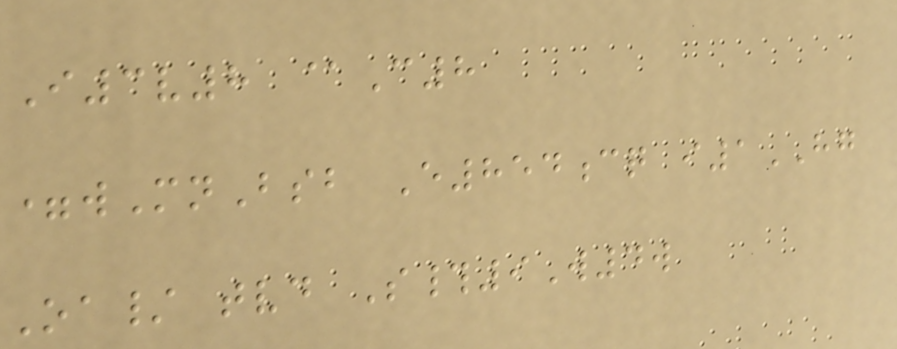I3v8 @C8
=wMnBsb E854cq i1HG
Oa/ tvd S#9W4w
